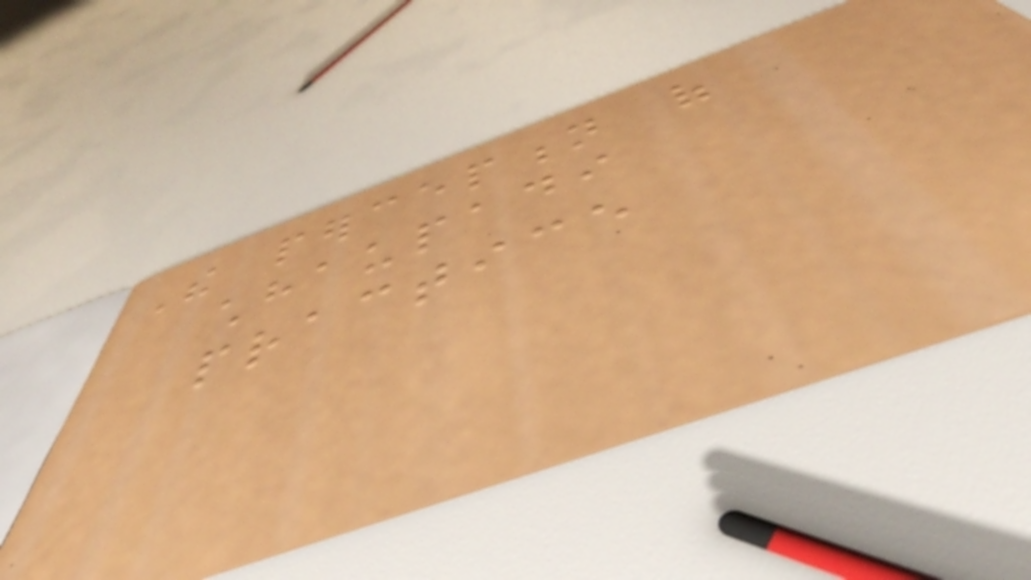The perception of
chhaupadi
practice
